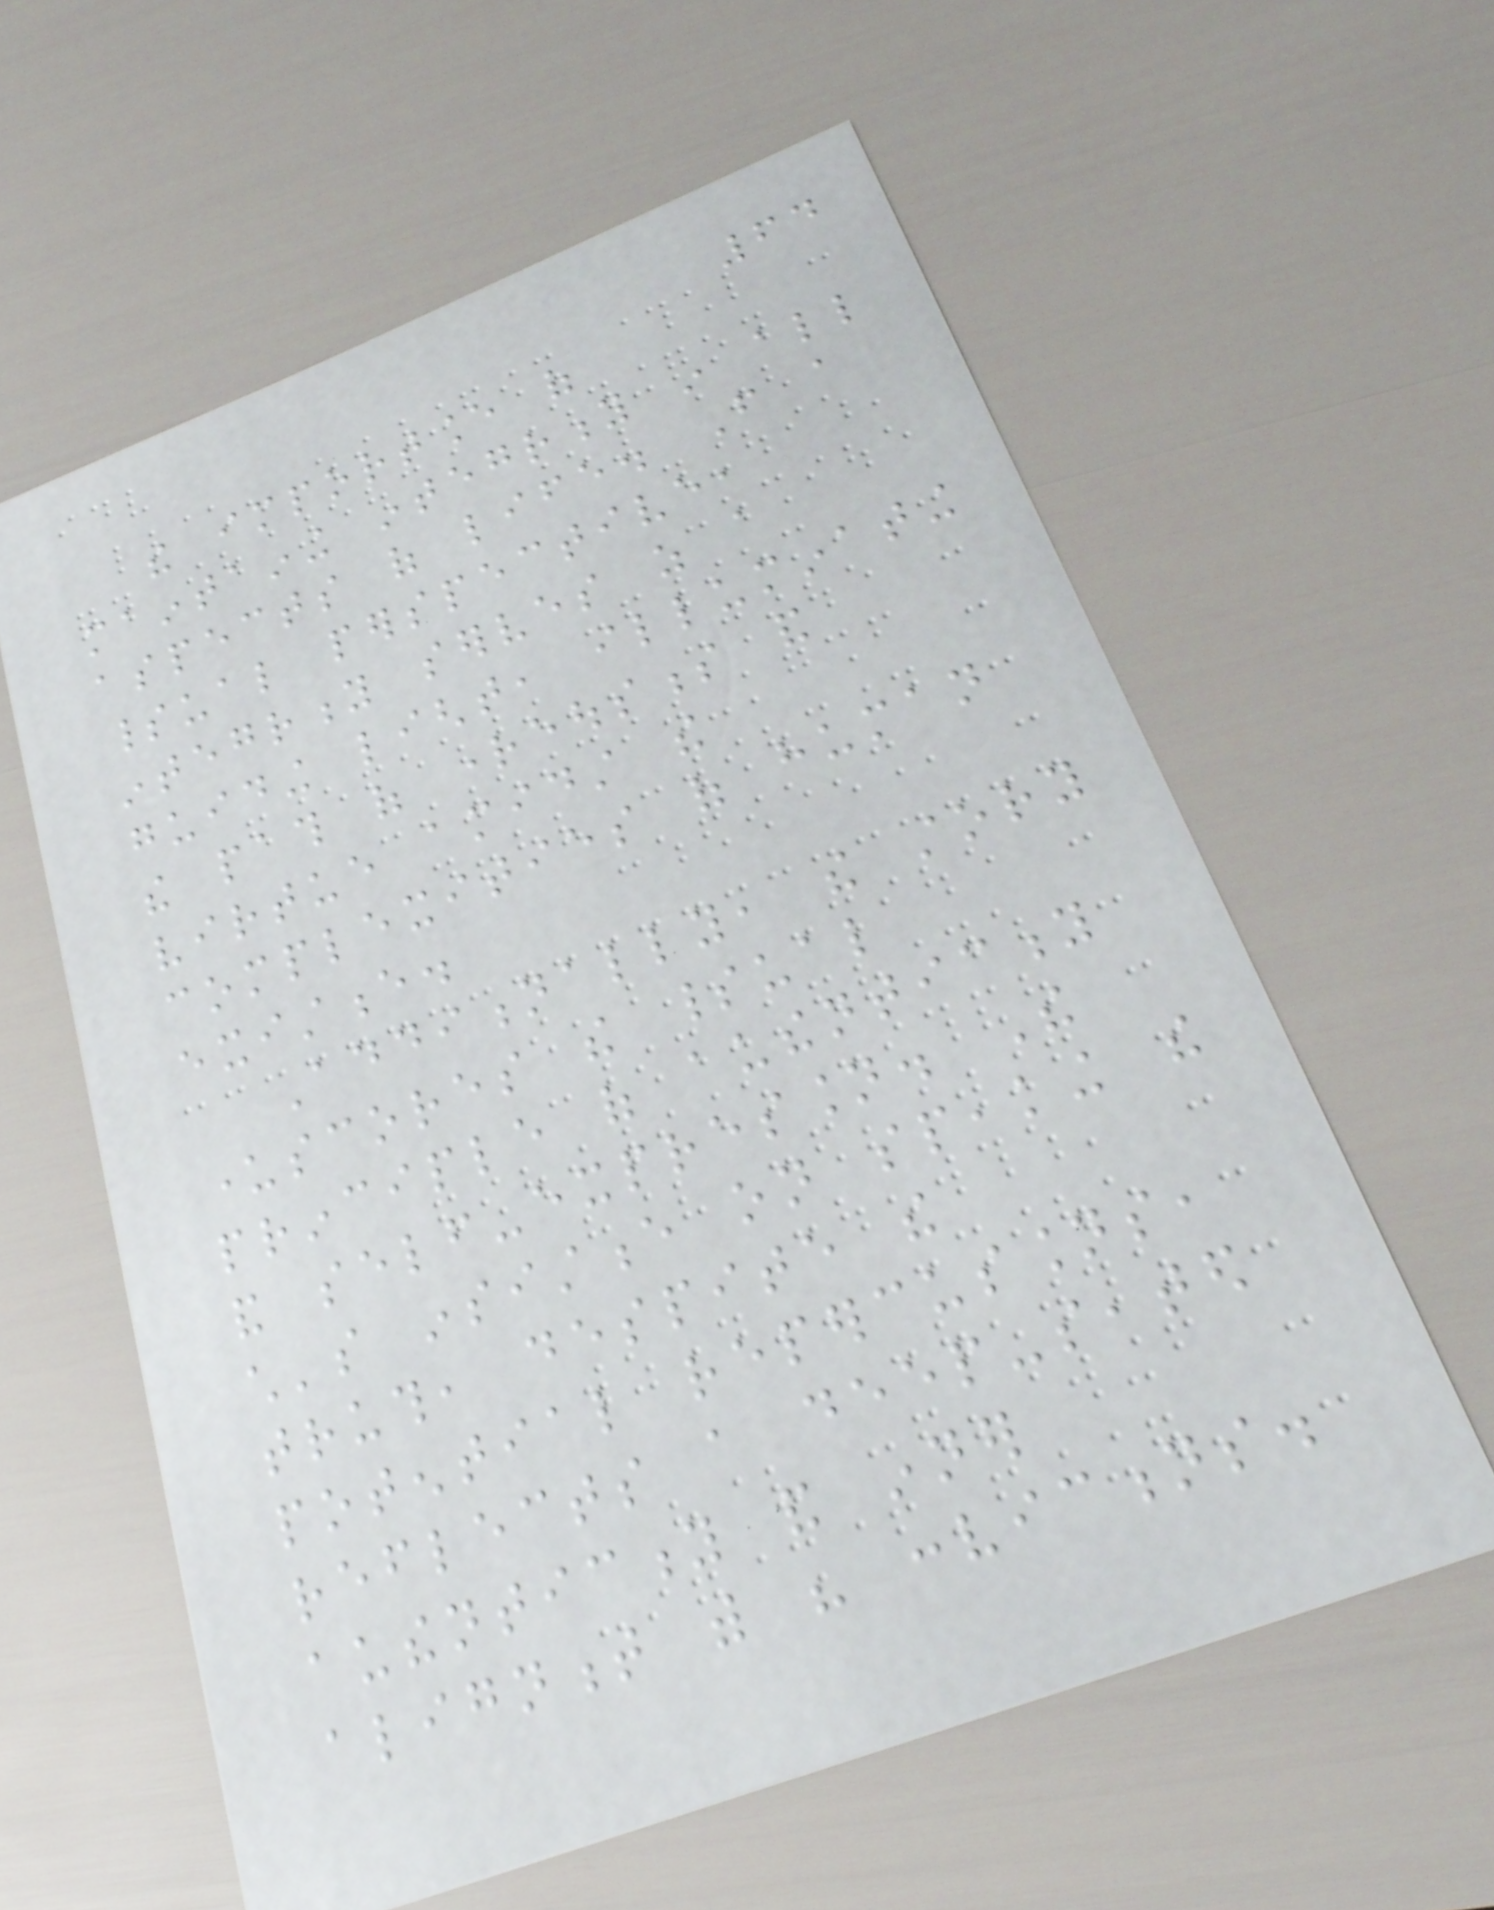64
the importance of
maintaining integrity in all
aspects of life. From a
spiritual perspective,
integrity serves as a
guiding light, illuminating
the path of righteousness and
virtue amidst the
complexities of human
existence.
Additionally, the story
underscores the spiritual
principle of authenticity
and self-expression. The
child's insistence on speaking the
truth, despite the
potential repercussions,
reflects a deep-seated
authenticity and inner
alignment with his convictions.
